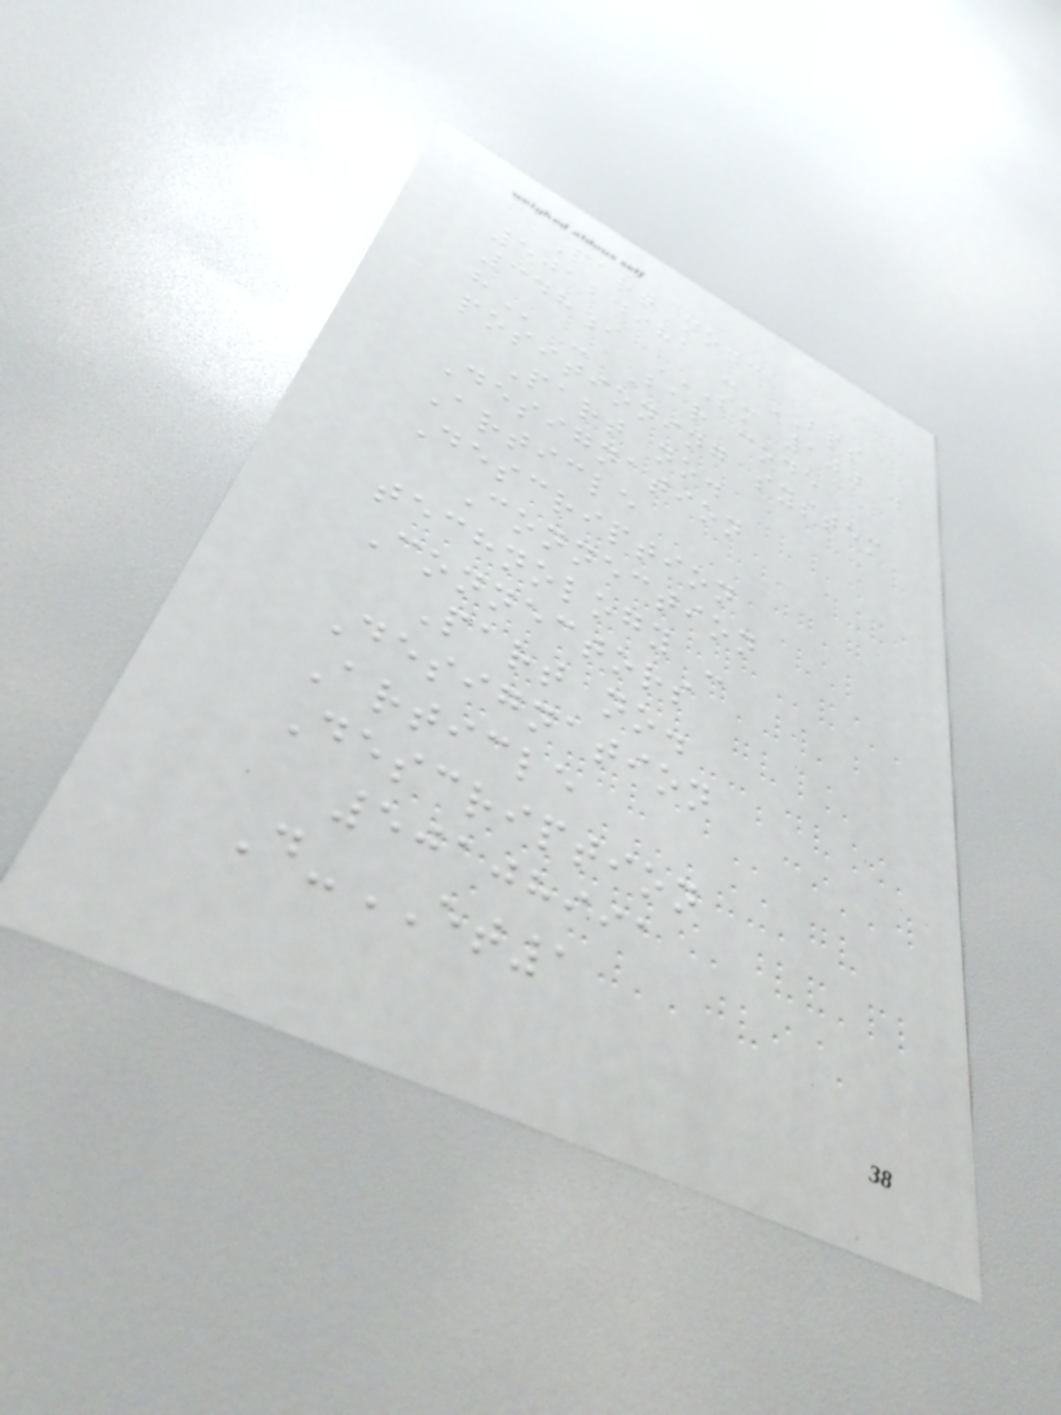Part no.:
50124981 - BPS
348i SM 100 D
H - Bar code
positioning system
Part no.
Designation
Article
Description
Connection
technology -
Connectors
Part no.
Designation
Article
Description
50108991
D-ET1
